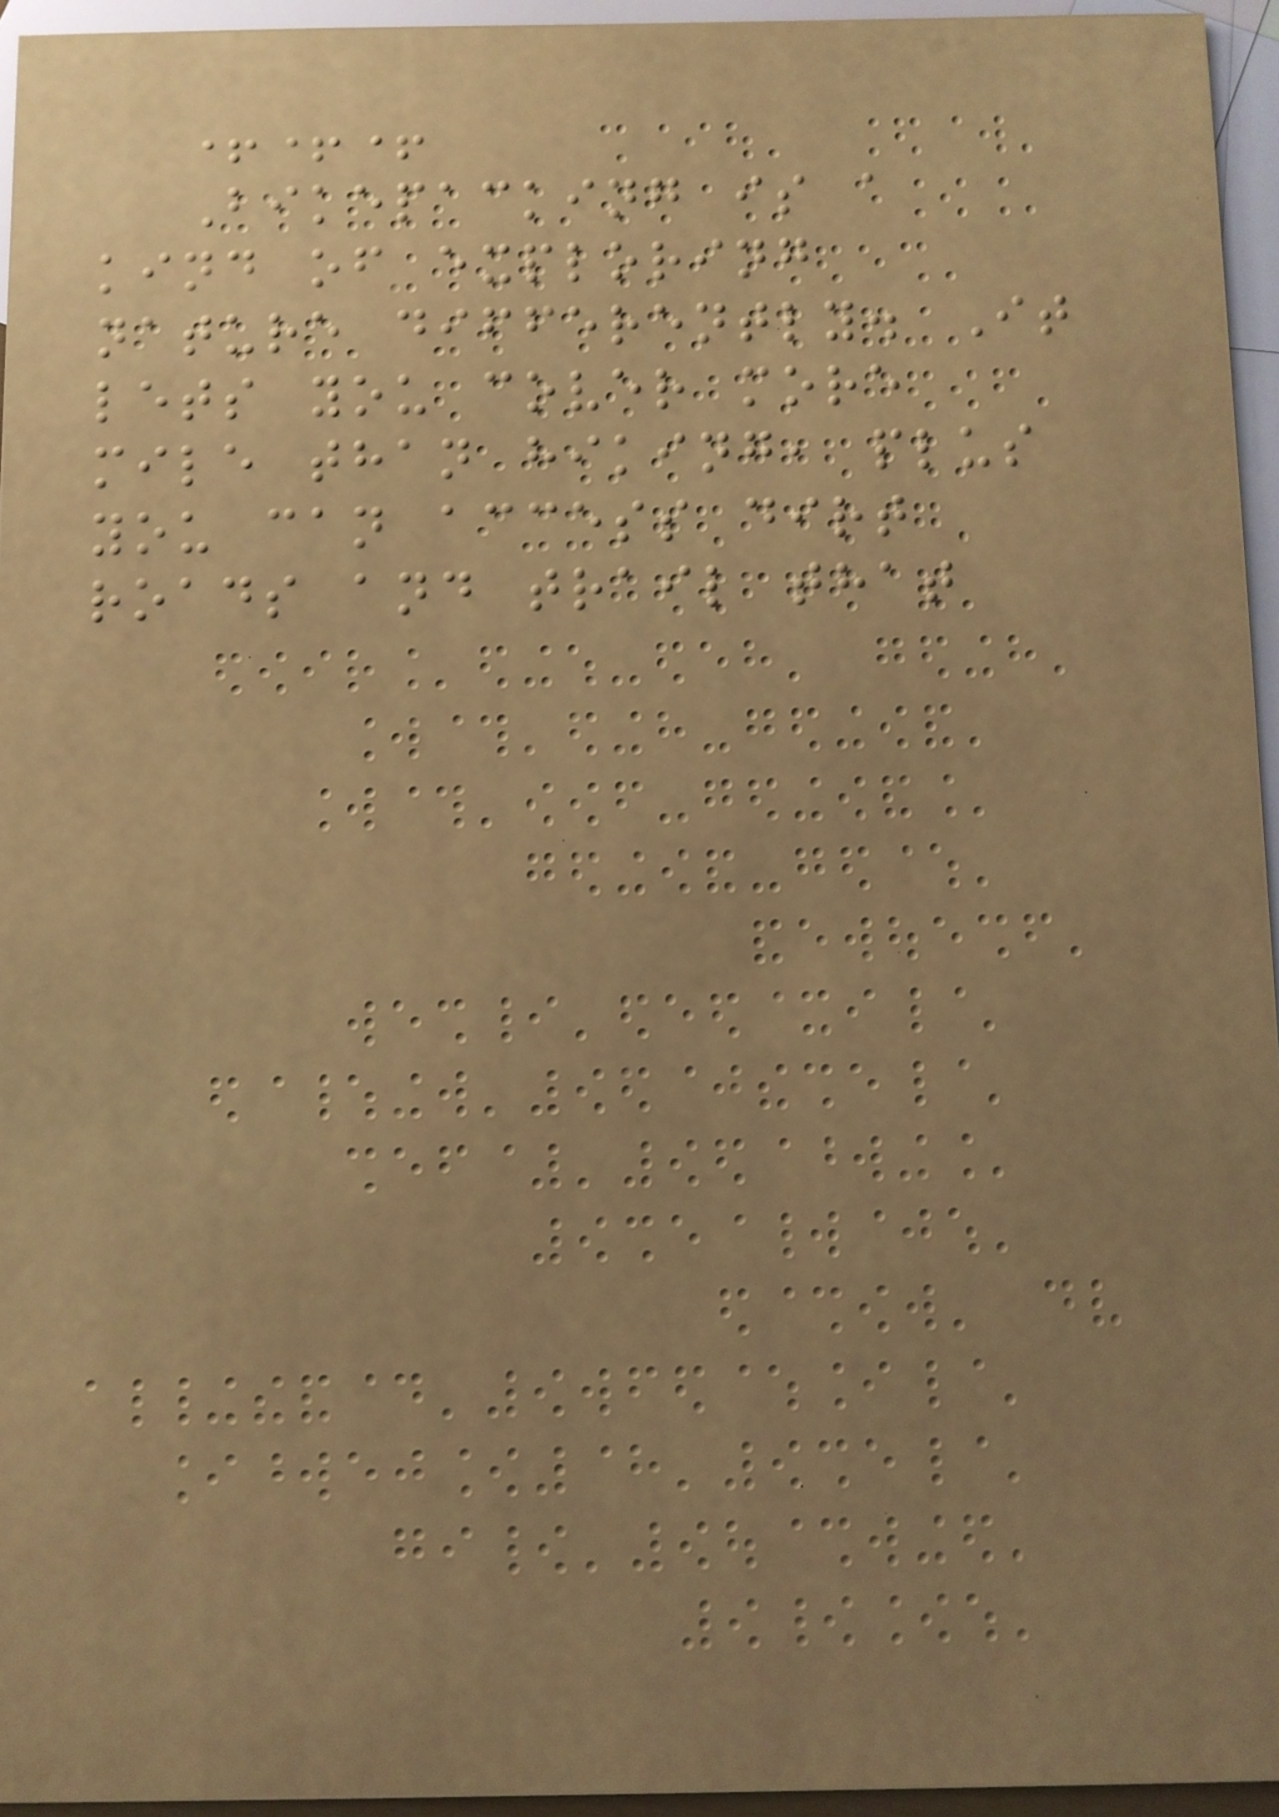+++
Bikepacking is a
kind of exploring
nature differently. It
lets you cover more
mile than hiking, plus
you can access dirt
roads and trail that
